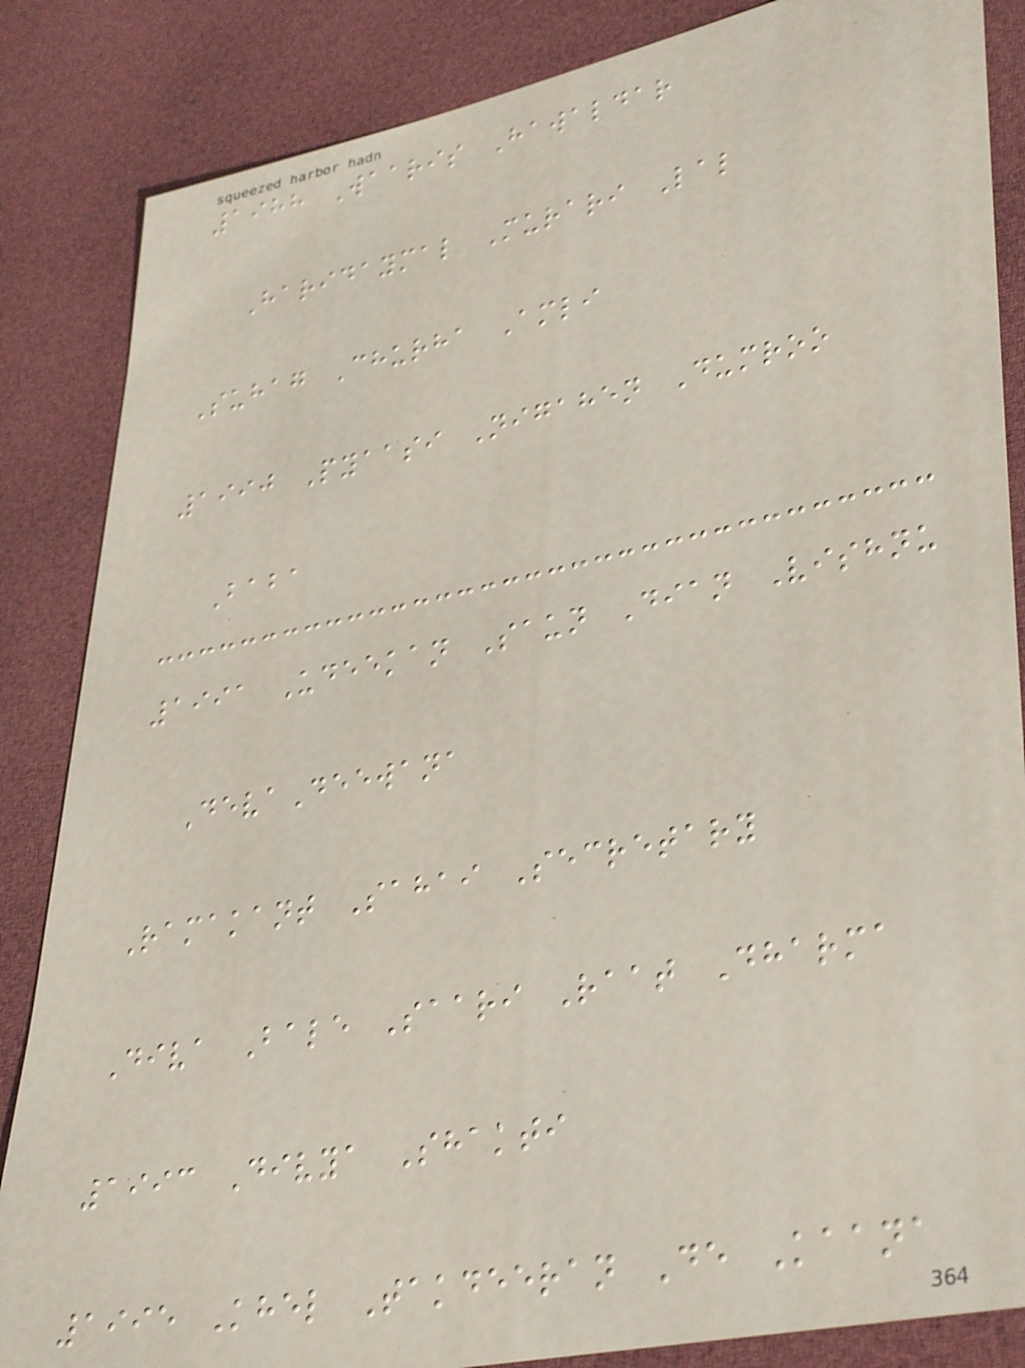1988 Waaris Hawaldar
Haridaymal Murari Lal
Suhag Churha Amli
1990 Pyaasi Nigahen Dumroo
Baba
1991 Udeekan Saun Dian Vishnu
DevaDeewana
Ramakant Sahai Secretary
Diva Bale Saari Raat Dharma
1993 Divya Shakti
1995 Khel Takdeeran De Kaana
